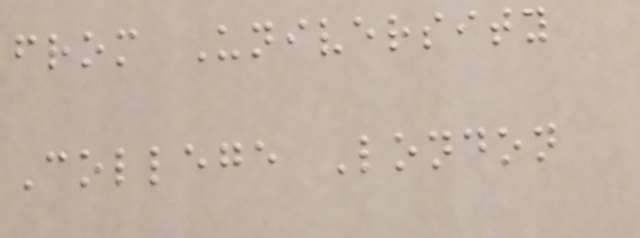from University
College London
